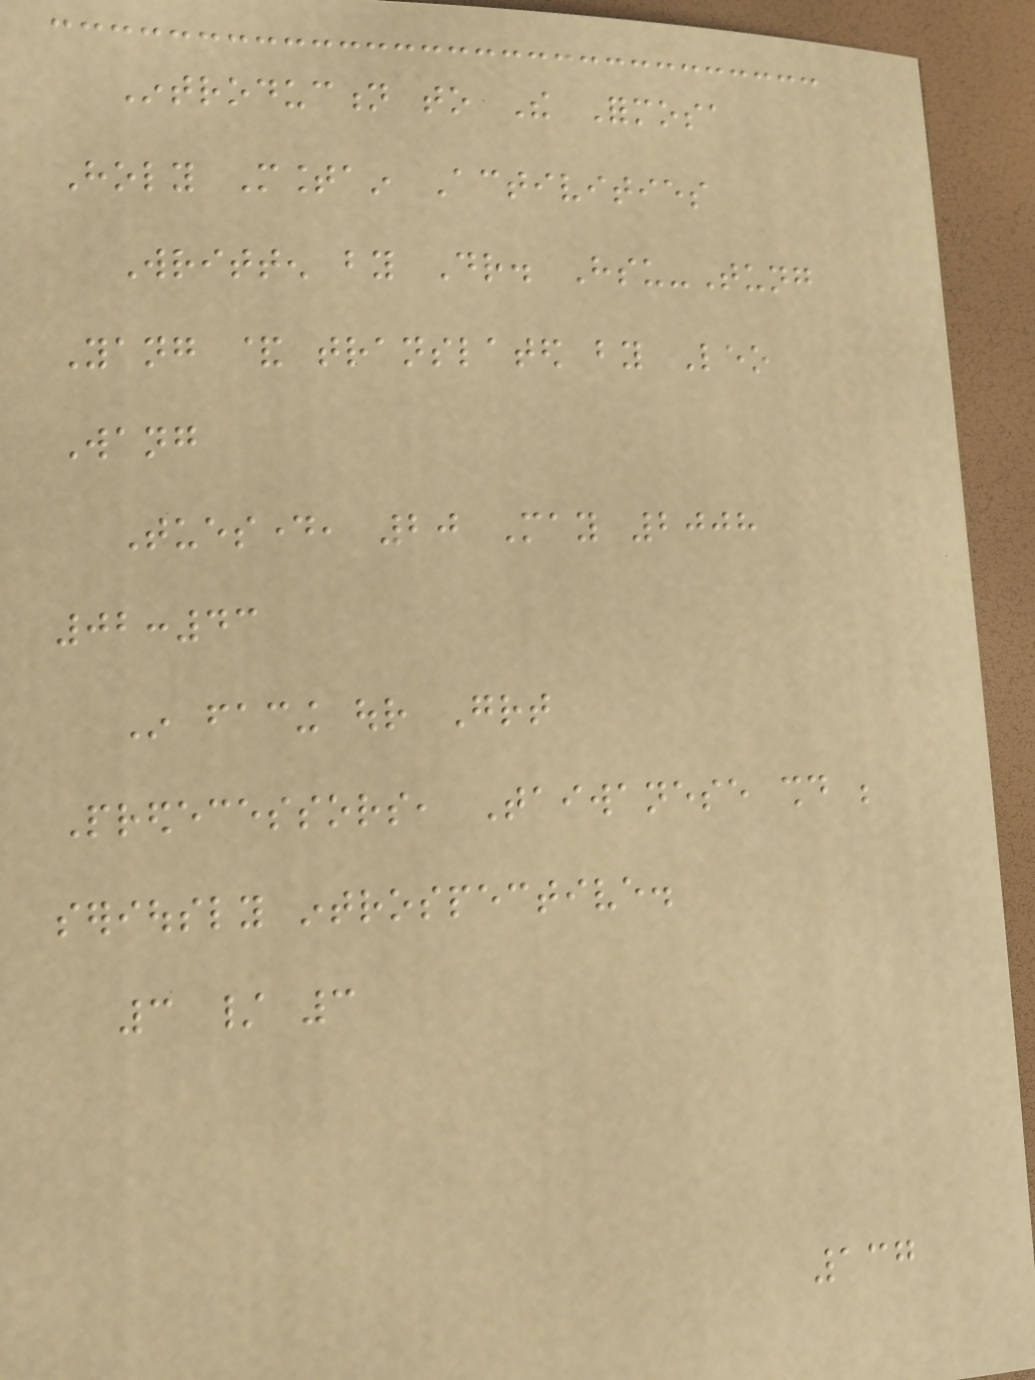Introduction to The Formosa
Holy Mountain Activities
Written by Dr. Hsu-Tung
Yang & translated by Leo
Wang
Tuesday, 20 May 2008
02:43
In facing our Great
Predecessors, Taiwanese should be
seriously introspective.
3 / 3
137
